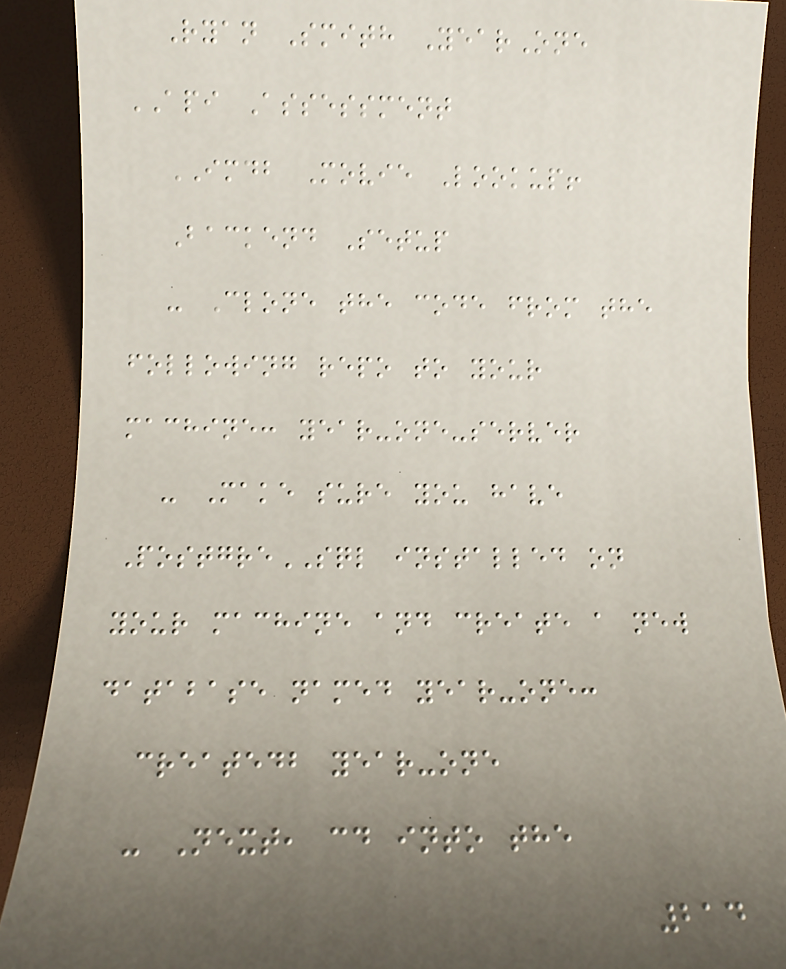Ryan Smith YearOne
API Assessment
IMDB Movie Lookup!
Backend Setup
- Clone the code from the
following repo to your
machine: year-one-server
- Make sure you have
PostgreSQL installed on
your machine and create a new
database named year-one:
createdb year-one
- Next, cd into the
214
